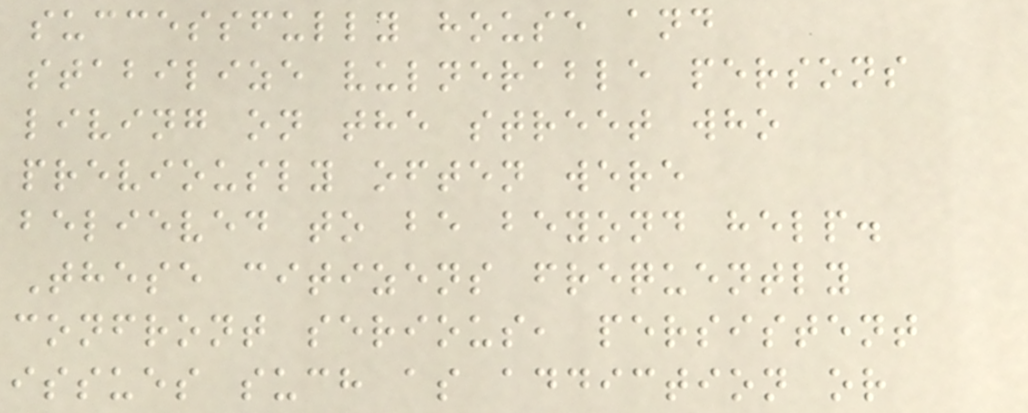successfully house and
stabilize vulnerable persons
living on the street who
previously often were
believed to be beyond help.
These citizens frequently
confront serious, persistent
issues such as addiction or
